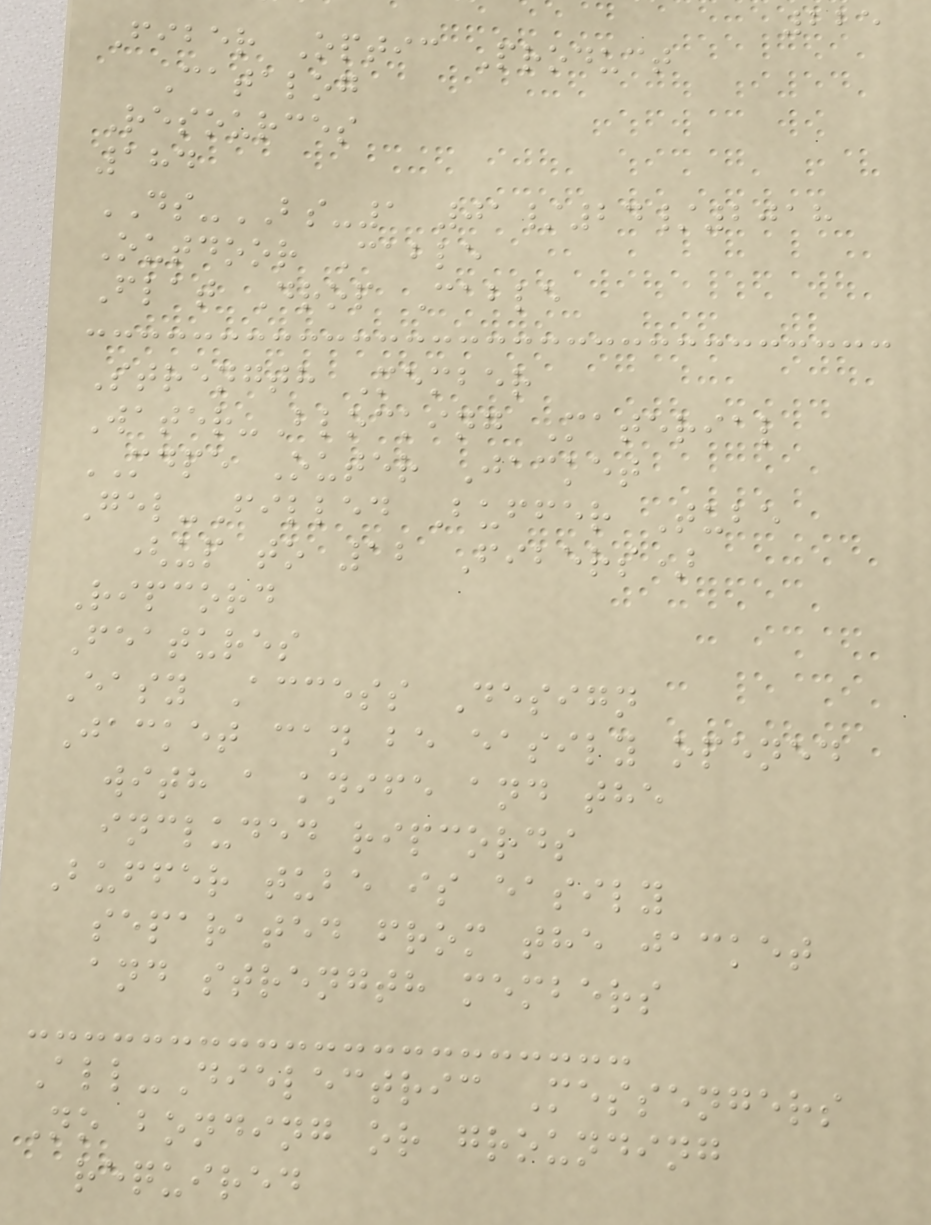225
Fiber Optic Product
Catalog
Resources
184
DS-BS-1 01/24/2018
Outdoor Cable
Flat Drop Cable
Strength Member
Water-Blocking Material
MDPE Outer Jacket
Gel-Filled Buffer Tube
(up to 12 Fibers)
Ripcord
Features
Easy Access Design
Jacket can be easily opened
with a knife and the
included ripcords
Buffer tube is easily
separated from the jacket
and strength members
All-Dielectric Messengers
No bonding or grounding
required
